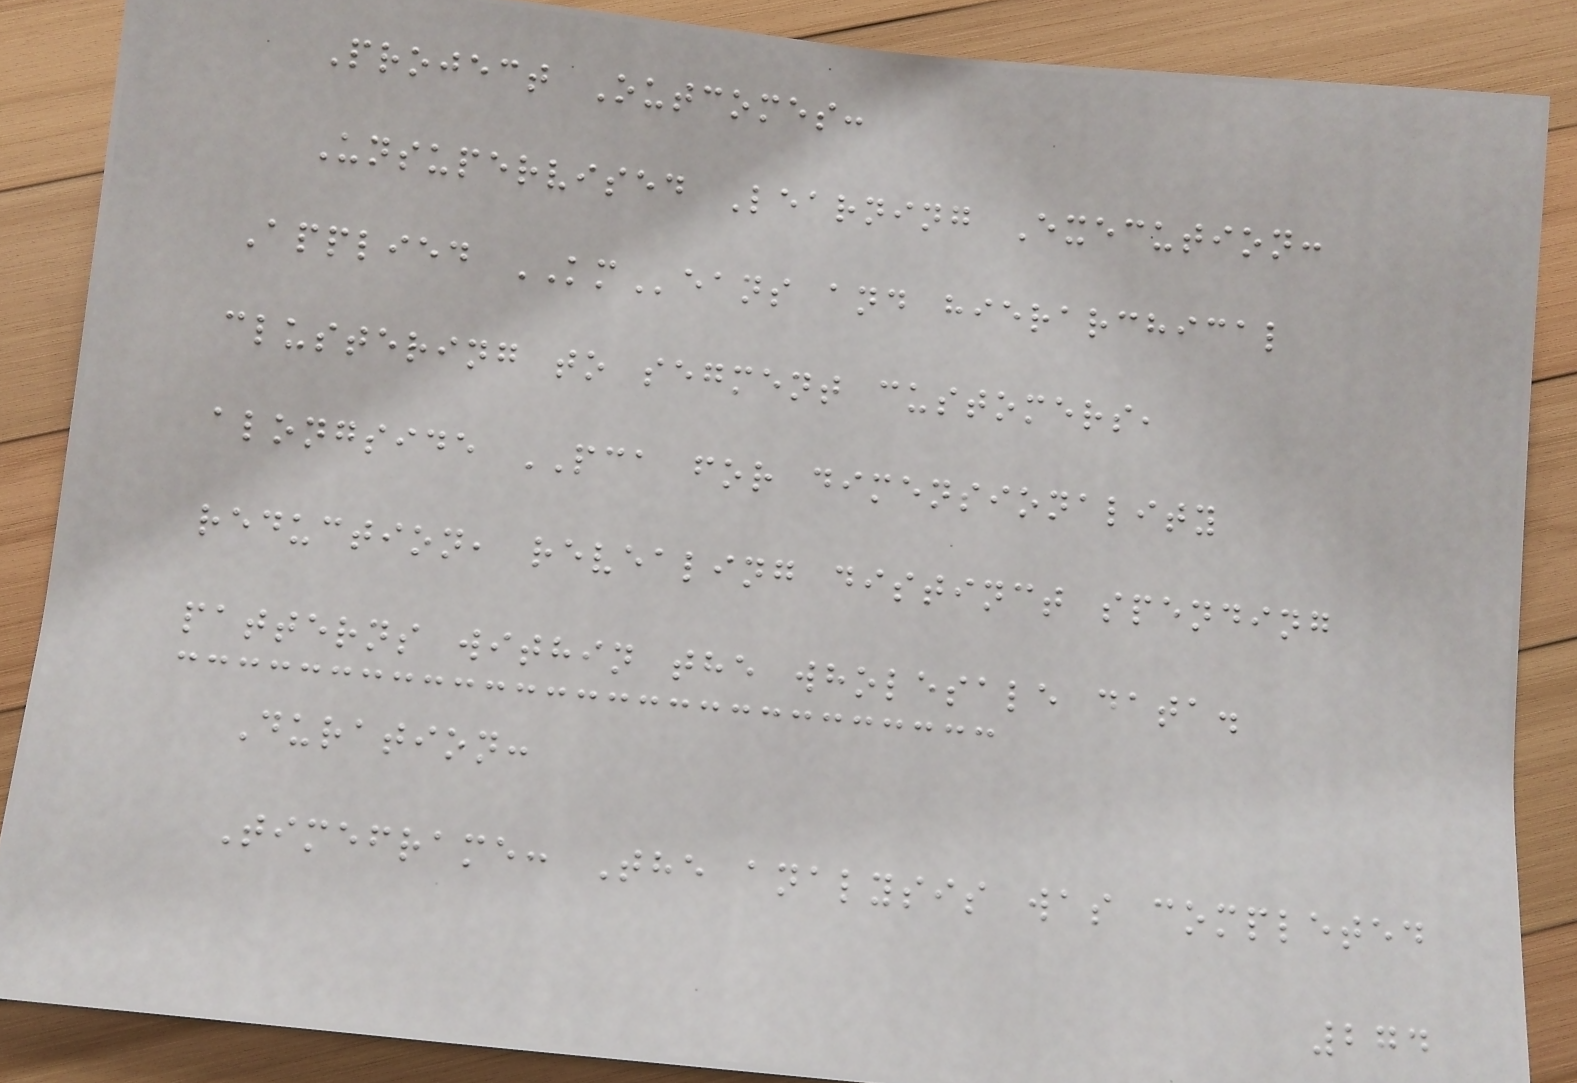Project Outcomes:
Unsupervised Learning Execution:
Applied KMeans and hierarchical
clustering to segment customers,
alongside PCA for dimensionality
reduction, revealing distinct spending
patterns within the wholesale data.
Duration:
Timeframe: The analysis was completed
274
